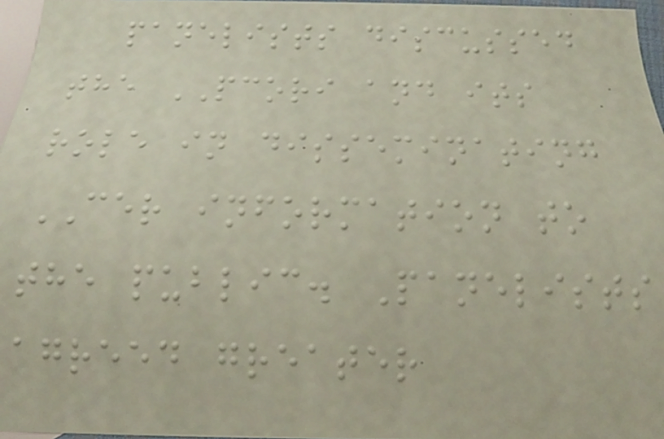panelists discussed
the PCORI and its
role in disseminating
CER information to
the public. Panelists
agreed greater
